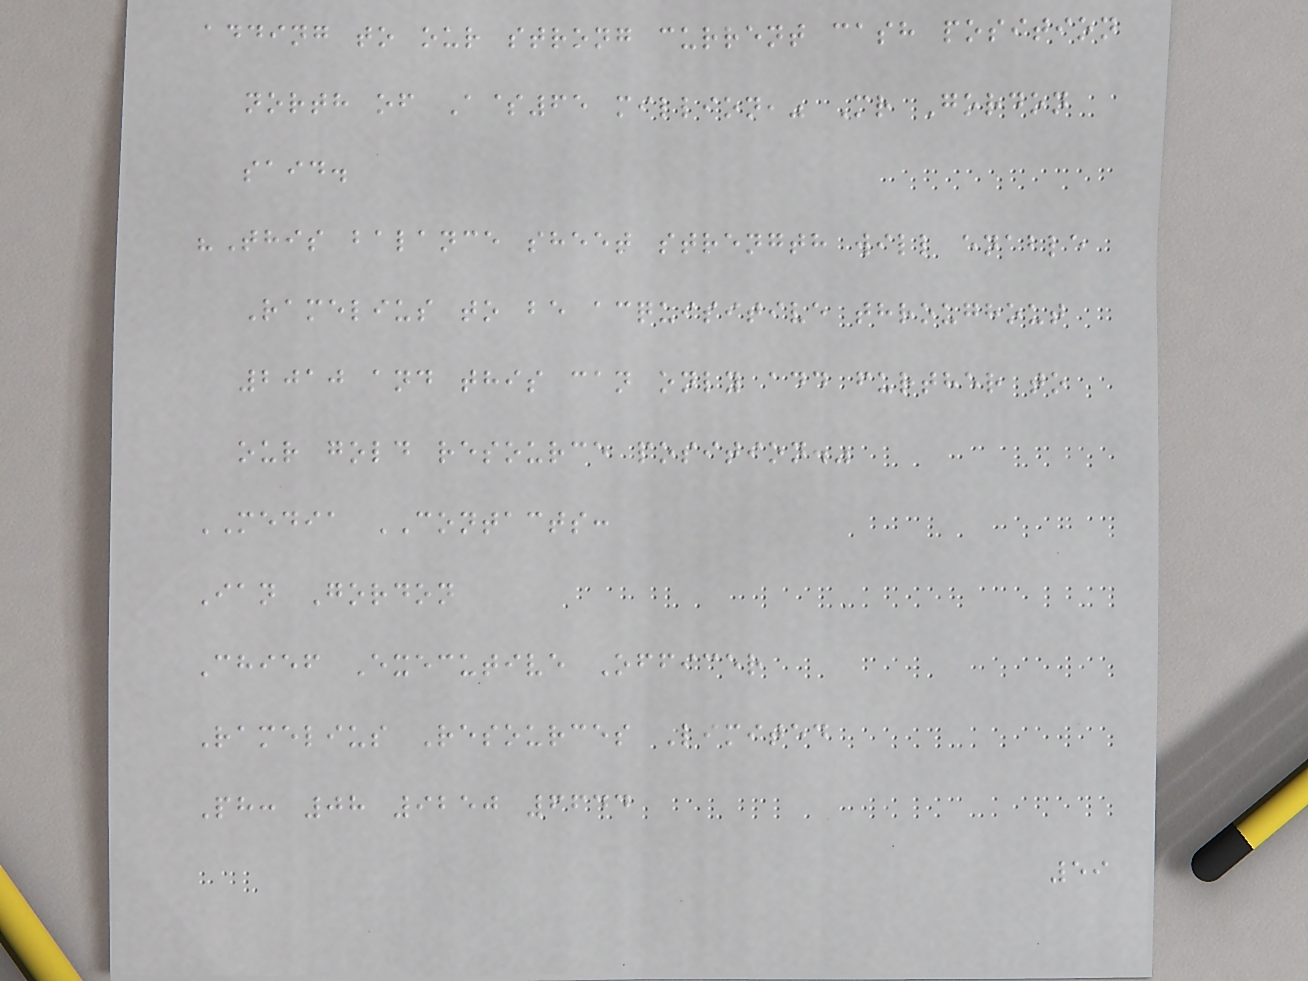adding to our strong current cash position
north of A$65 million," Mr Gordon
said.
"This balance sheet strength will enable
Ramelius to be acquisitive throughout
2010 and this can only add further to
our gold resource position."
MEDIA CONTACTS:
Ian Gordon
Chief Executive Officer
Ramelius Resources Limited
Ph: 08 9250 6644
59
